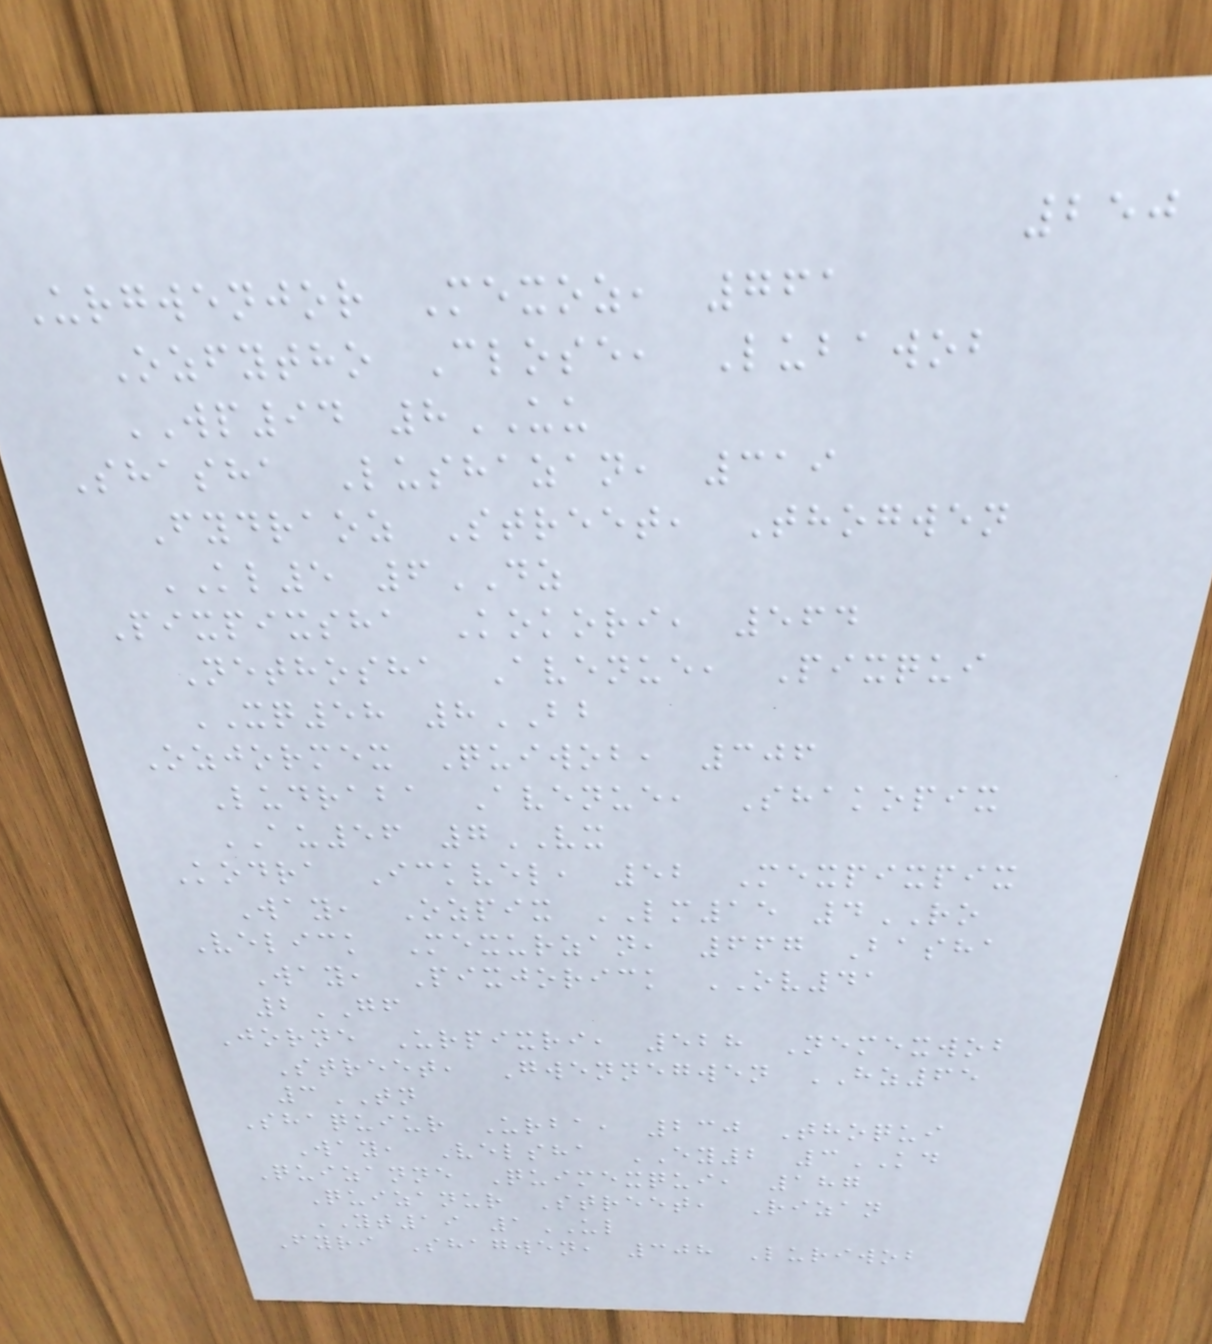250
Urgwenjor Mexoz, 761
Ozfytho Close, Lubawob
WP94 8UU
Shasha Lushazan, 319
Fydraoz Street, Thogwen
KL5 6DZ
Pixpixsha Kokori, 564
Nethosha Avenue, Pixqui
XQ58 8BB
Ozjormex Quiwob, 306
Ludraba Avenue, Shakopix
AU56 7VX
Kodra Ickvel, 52 Mexpixpix
Way, Ozpix LM15 4RO
Velick Mexurzan, 667 Basha
Way, Pixjorick OV41
2GF
Jorne Urpixri, 528 Nemexwob
Street, Gwennegwen HZ65
3TN
Shaquiur Urba, 230 Thoqui
Way, Velsha EY2 3KD
Quizanne Quimexqui, 187
Quizanur Street, Rizan
YT19 1UL
Fyri Shagwen, 308 Luriwob
